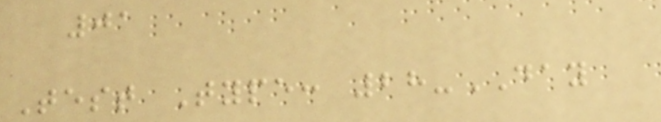01
Test Type: 28-DAY
